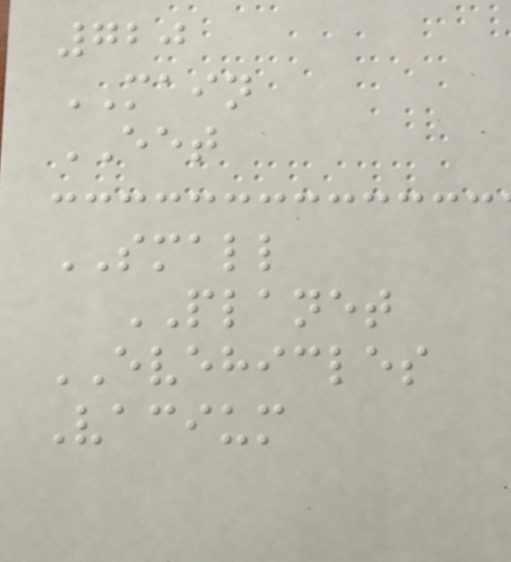720
MAIN
EET
SMALL
PLANET
EVEHICLES
Vacium
